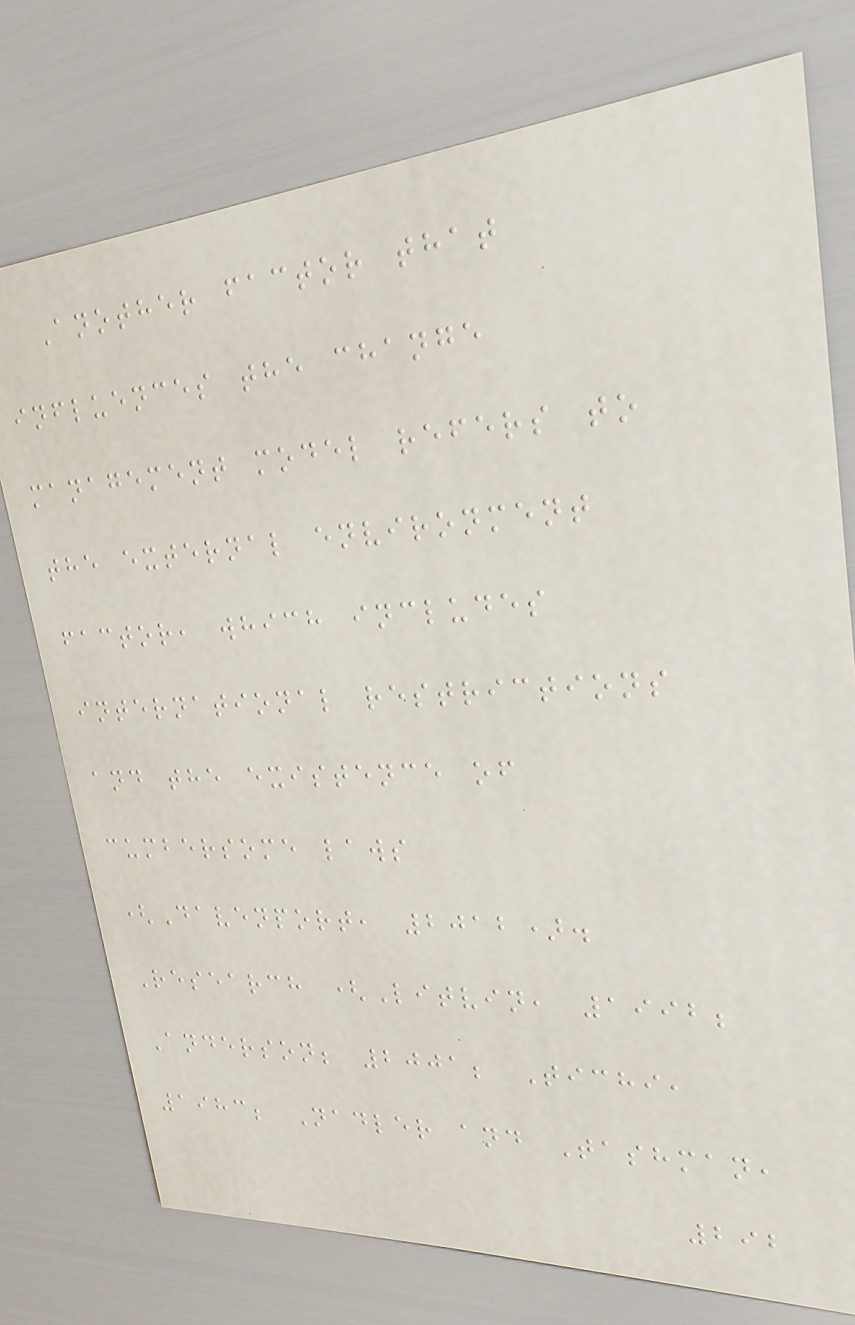Another factor that
influences the change
management model refers to
the external environment
factor, which includes
international restrictions
and the existence of
cumbersome laws
(Davenport, 2012).
Research (Litvin, 1992;
Anderson; 2001; Tichi,
1983; Nadler and Tashman,
292
